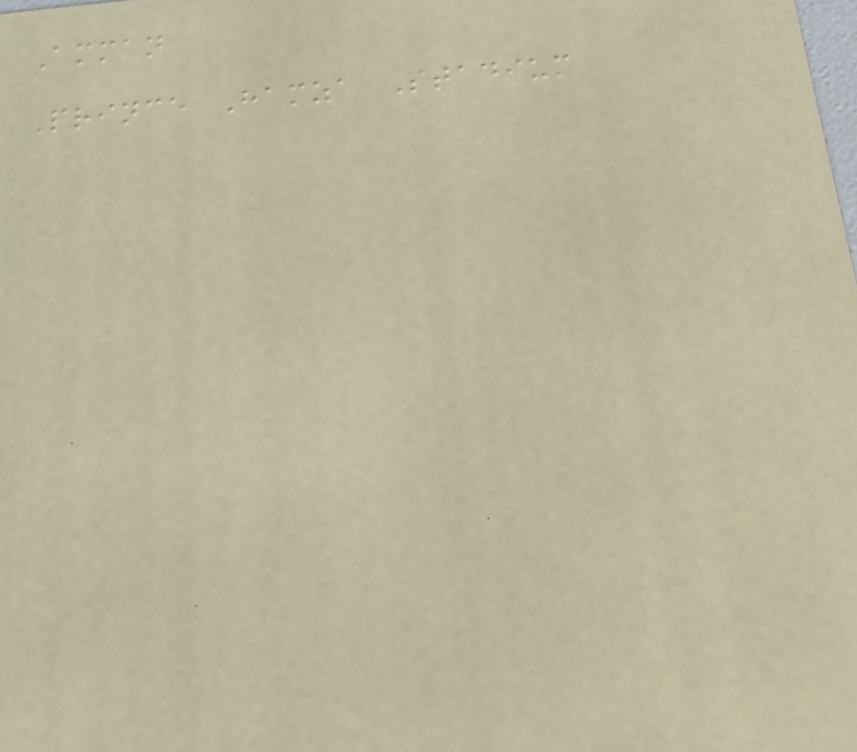Amman
Prince Hamza Stadium
